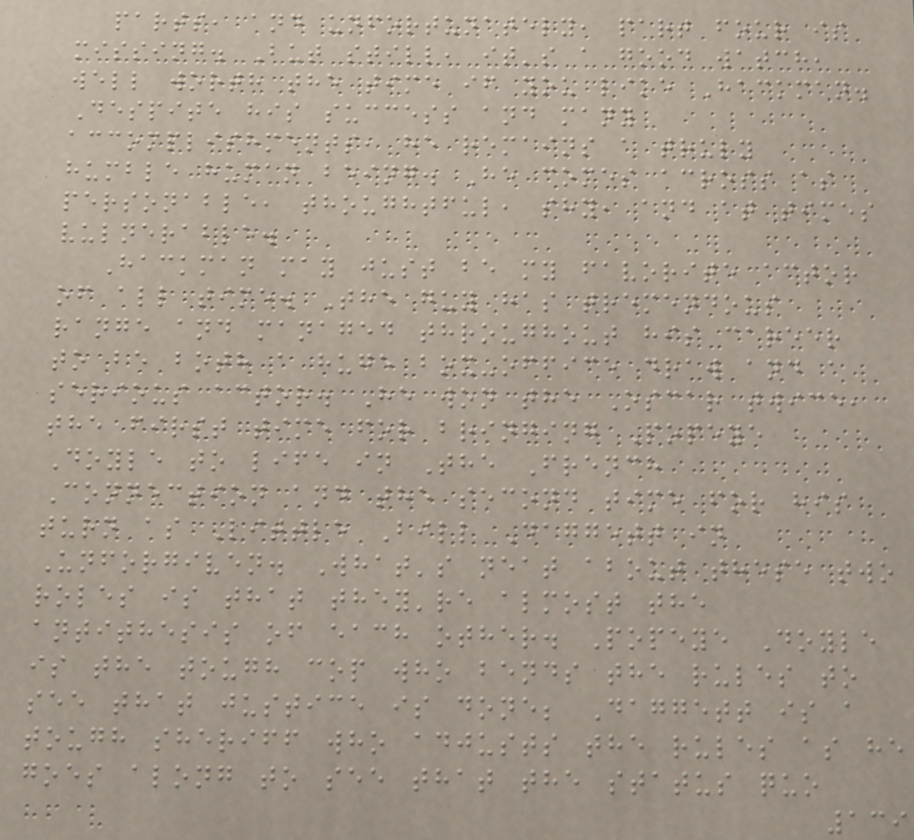parts, and unfortunately, part four is
missing. But still, it's a good watch,
well worth the time if you like Hackman.
Despite his success and many
accomplishments, he remains a truly
humble human being. He comes across as
personable, thoughtful, shy, and at times
vulnerable.
Hackman may just be my favorite actor
of all time. The guy has tremendous
range and managed throughout his career
to be both a huge box-office draw and a
serious actor. He won the Oscar twice,
the first time for bringing Popeye
Doyle to life in The French
Connection and the second time for his
turn as Little Bill Daggett in
Unforgiven. What's neat about these two
roles is that they're almost the
antithesis of each other. Popeye Doyle
is the tough cop who bends the rules to
see that justice is done; Daggett is a
tough sheriff who adjusts the rules as he
goes along to see that the status quo
139
